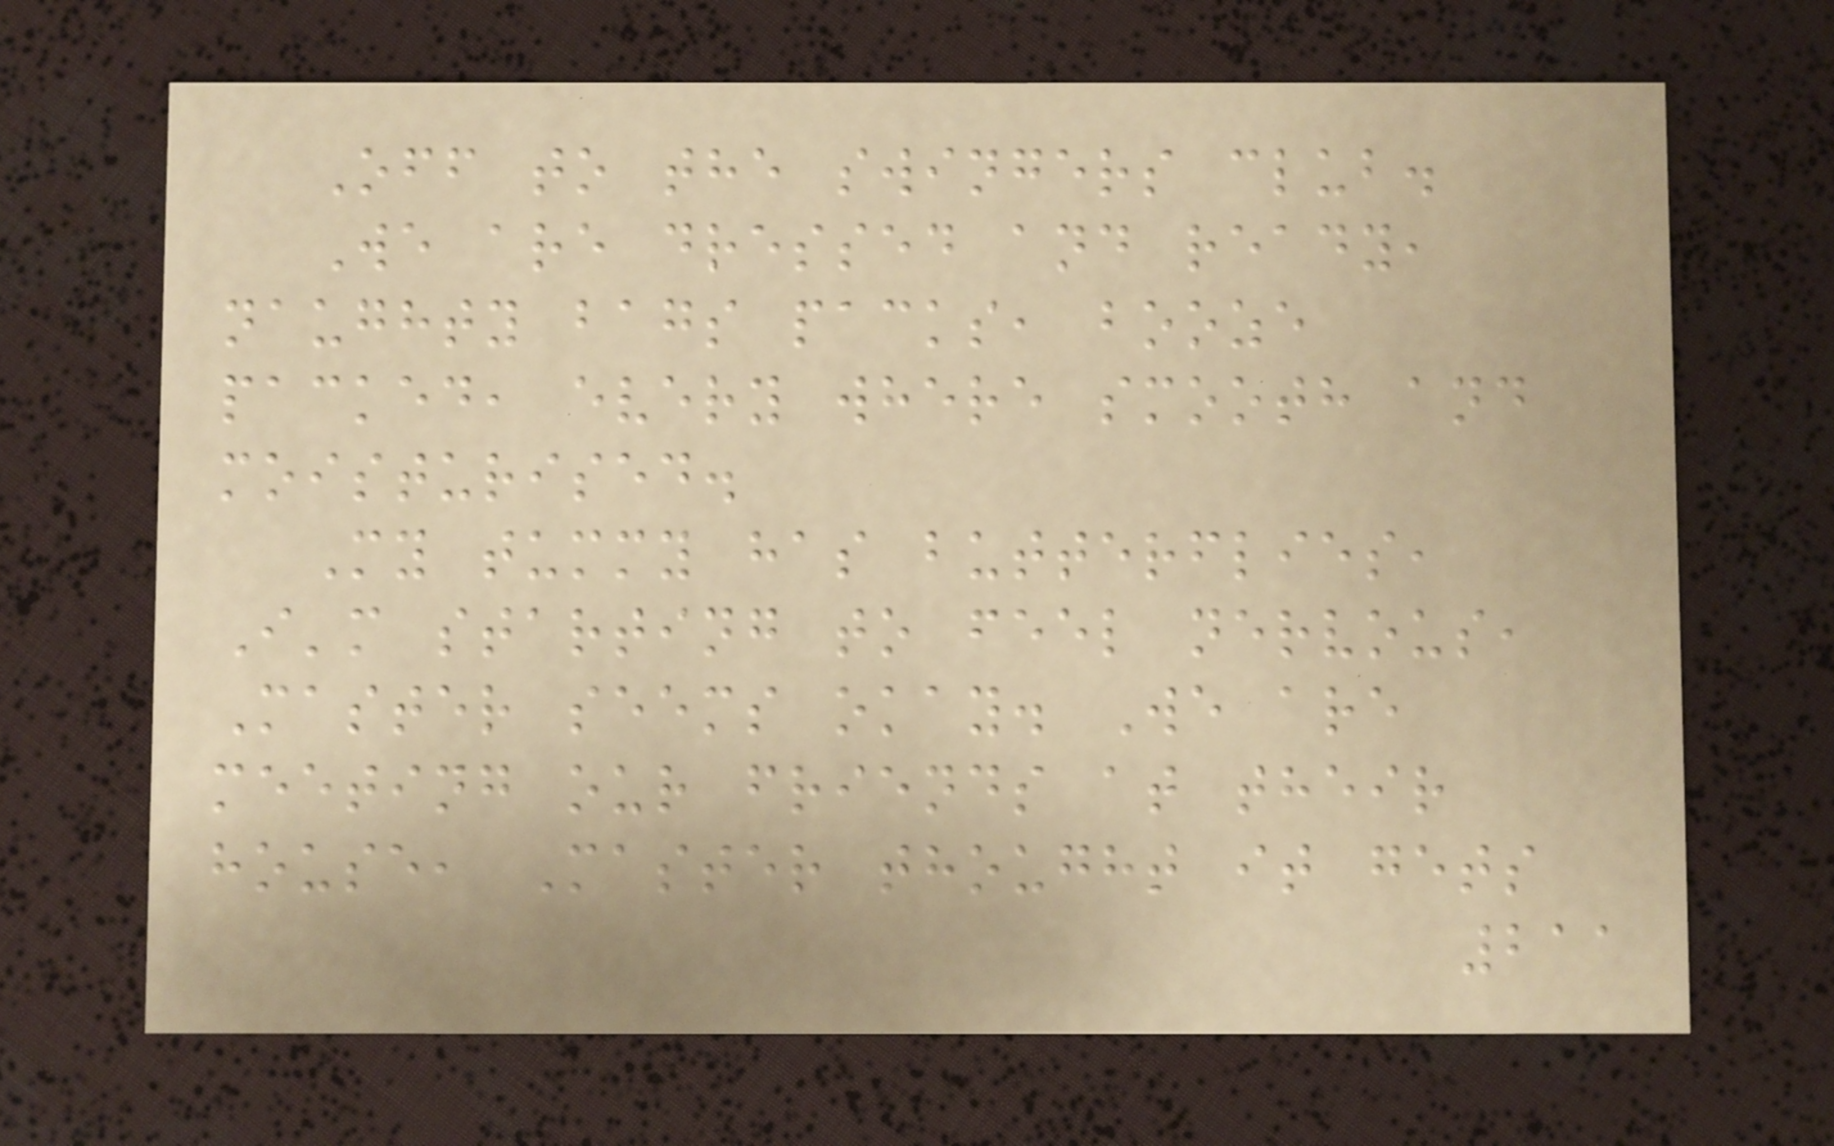Off to the swingers club.
We are dressed and ready,
naughty bags packs, booze
packed, every where smooth and
moisturised.
My tummy has butterflies,
I'm starting to feel nervous,
Master seems okay. We are
meeting our friends at their
house, Master thought it gets
211
